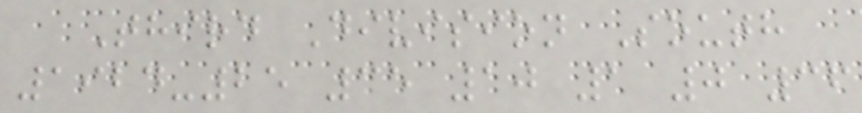Third Division South
1924-25 35 10 1 0 36
